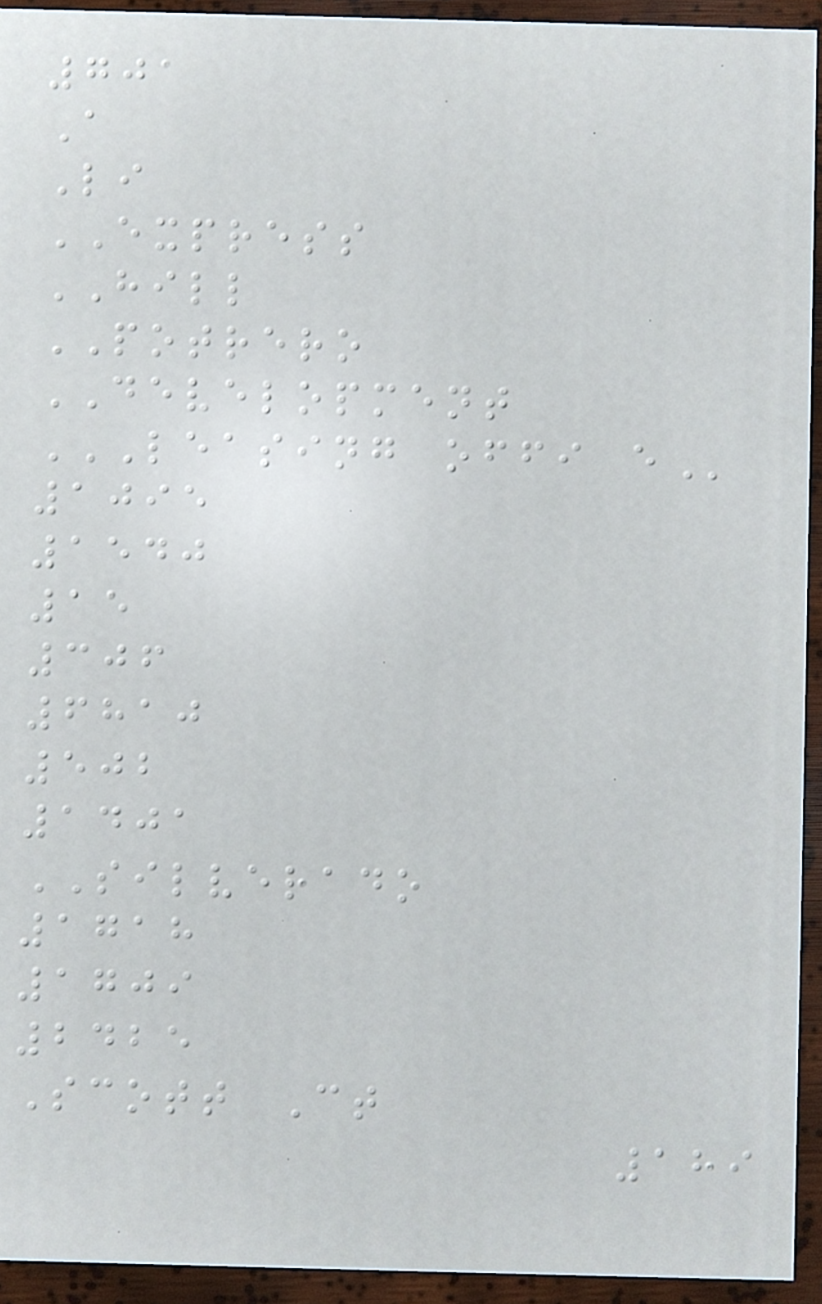701
A
Li
EXPRESS
HILL
POTRERO
DEVELOPMENT
LEASING OFFI E
1095
1540
15
306
6810
502
1401
SILVERADO
1718
1709
2425
Scott Ct
189
